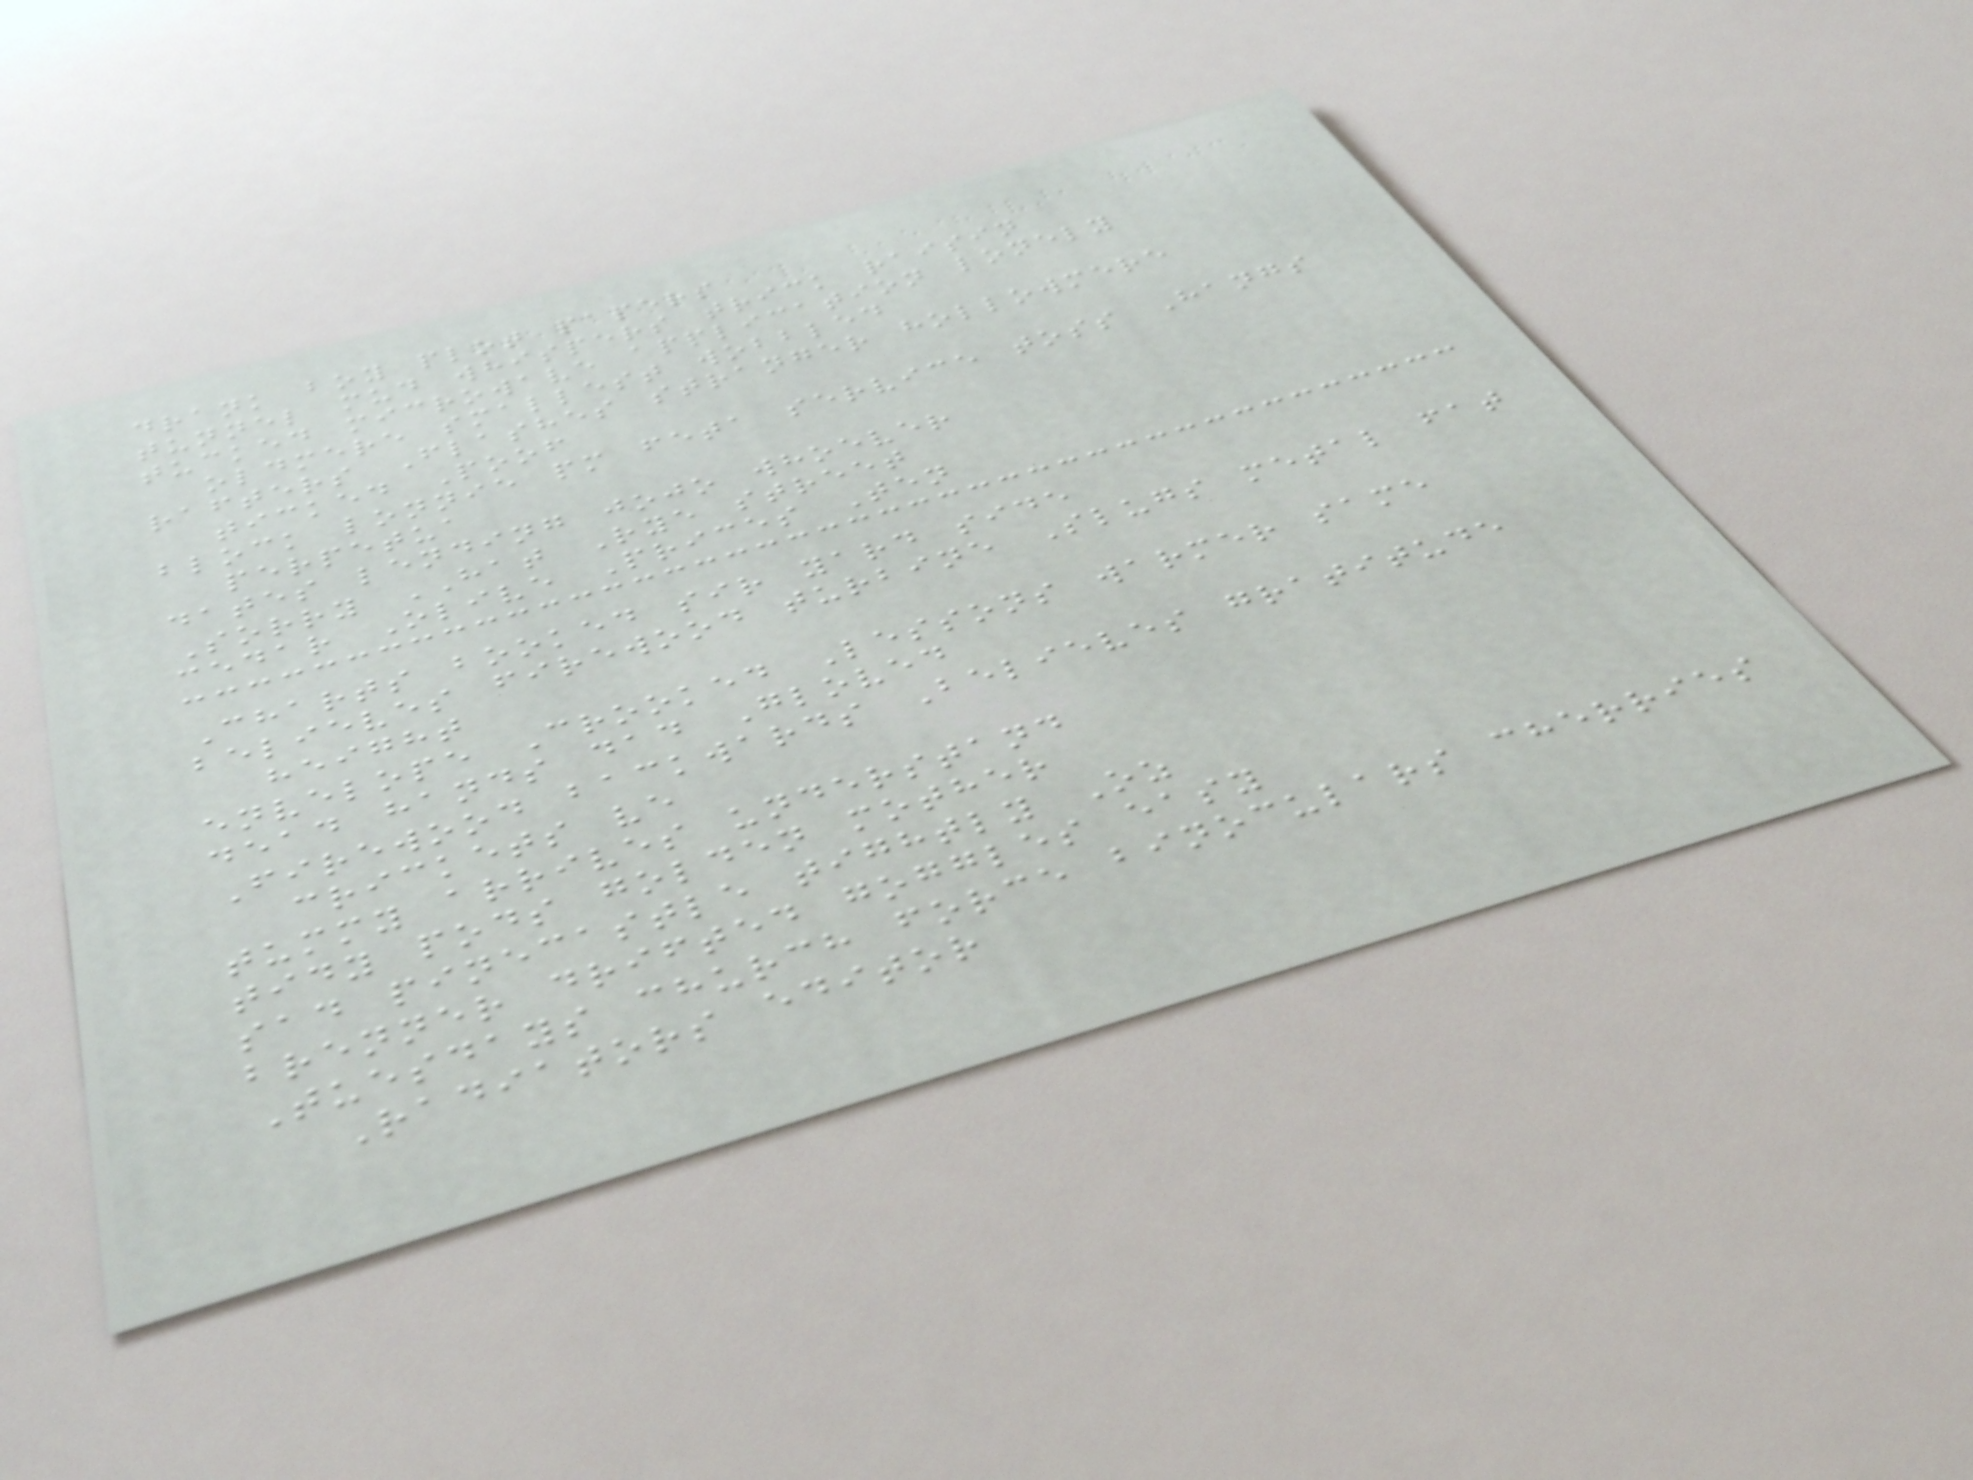drank boy plot papers
tunnel mud whispers trick raisin
tucked microwave application lonely
oldmere smallest wobbled
rafters Flashes stranger hollowmere
ticked Poof
block lonnie pm feta service toss Hangs
perpetua
dates lending jojo whoever
Sorry HAT Rye street
cedar Olive Prices Ten
Charts booked sir yard side
believes firewood turbine Slugs metal fat
height
envelope Crooked Lessons warmer same
dead hands dad Gloved
Firewood backwards Believes gratitude
crickets ve
tummy arrives understand
tidy pods golden mother
sad pinecastle tightly Oz
brenner drifted goggles easy
Tuesdays church force binoculars cherries
Radiators editor
